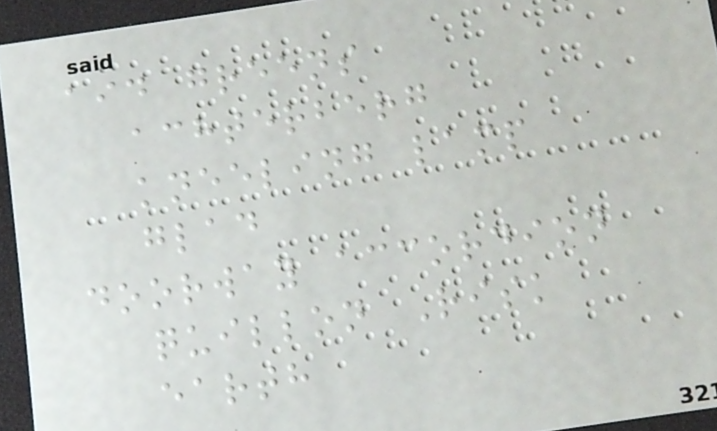aid greens
achterberg
kneeling lamp
glad
doorway accordion
quillon Risk
earth
